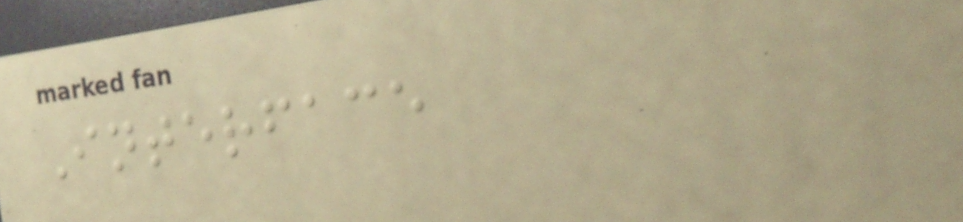Interface
